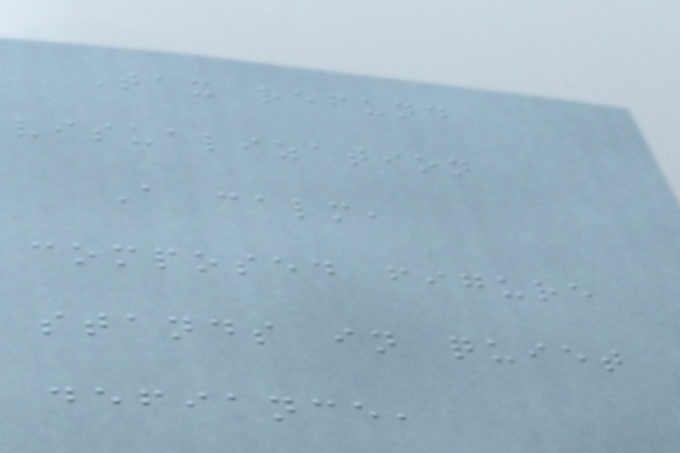Tax refund
visualization
A calm,
composed figure
stands in quiet
defiance,
